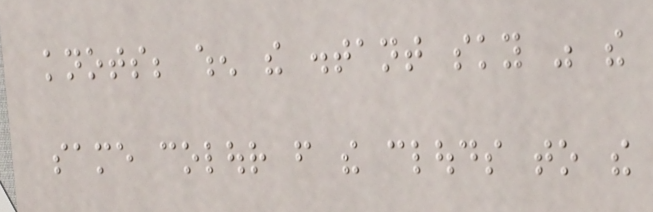knots; when the distant sky was the
same colour from the clouds to the
